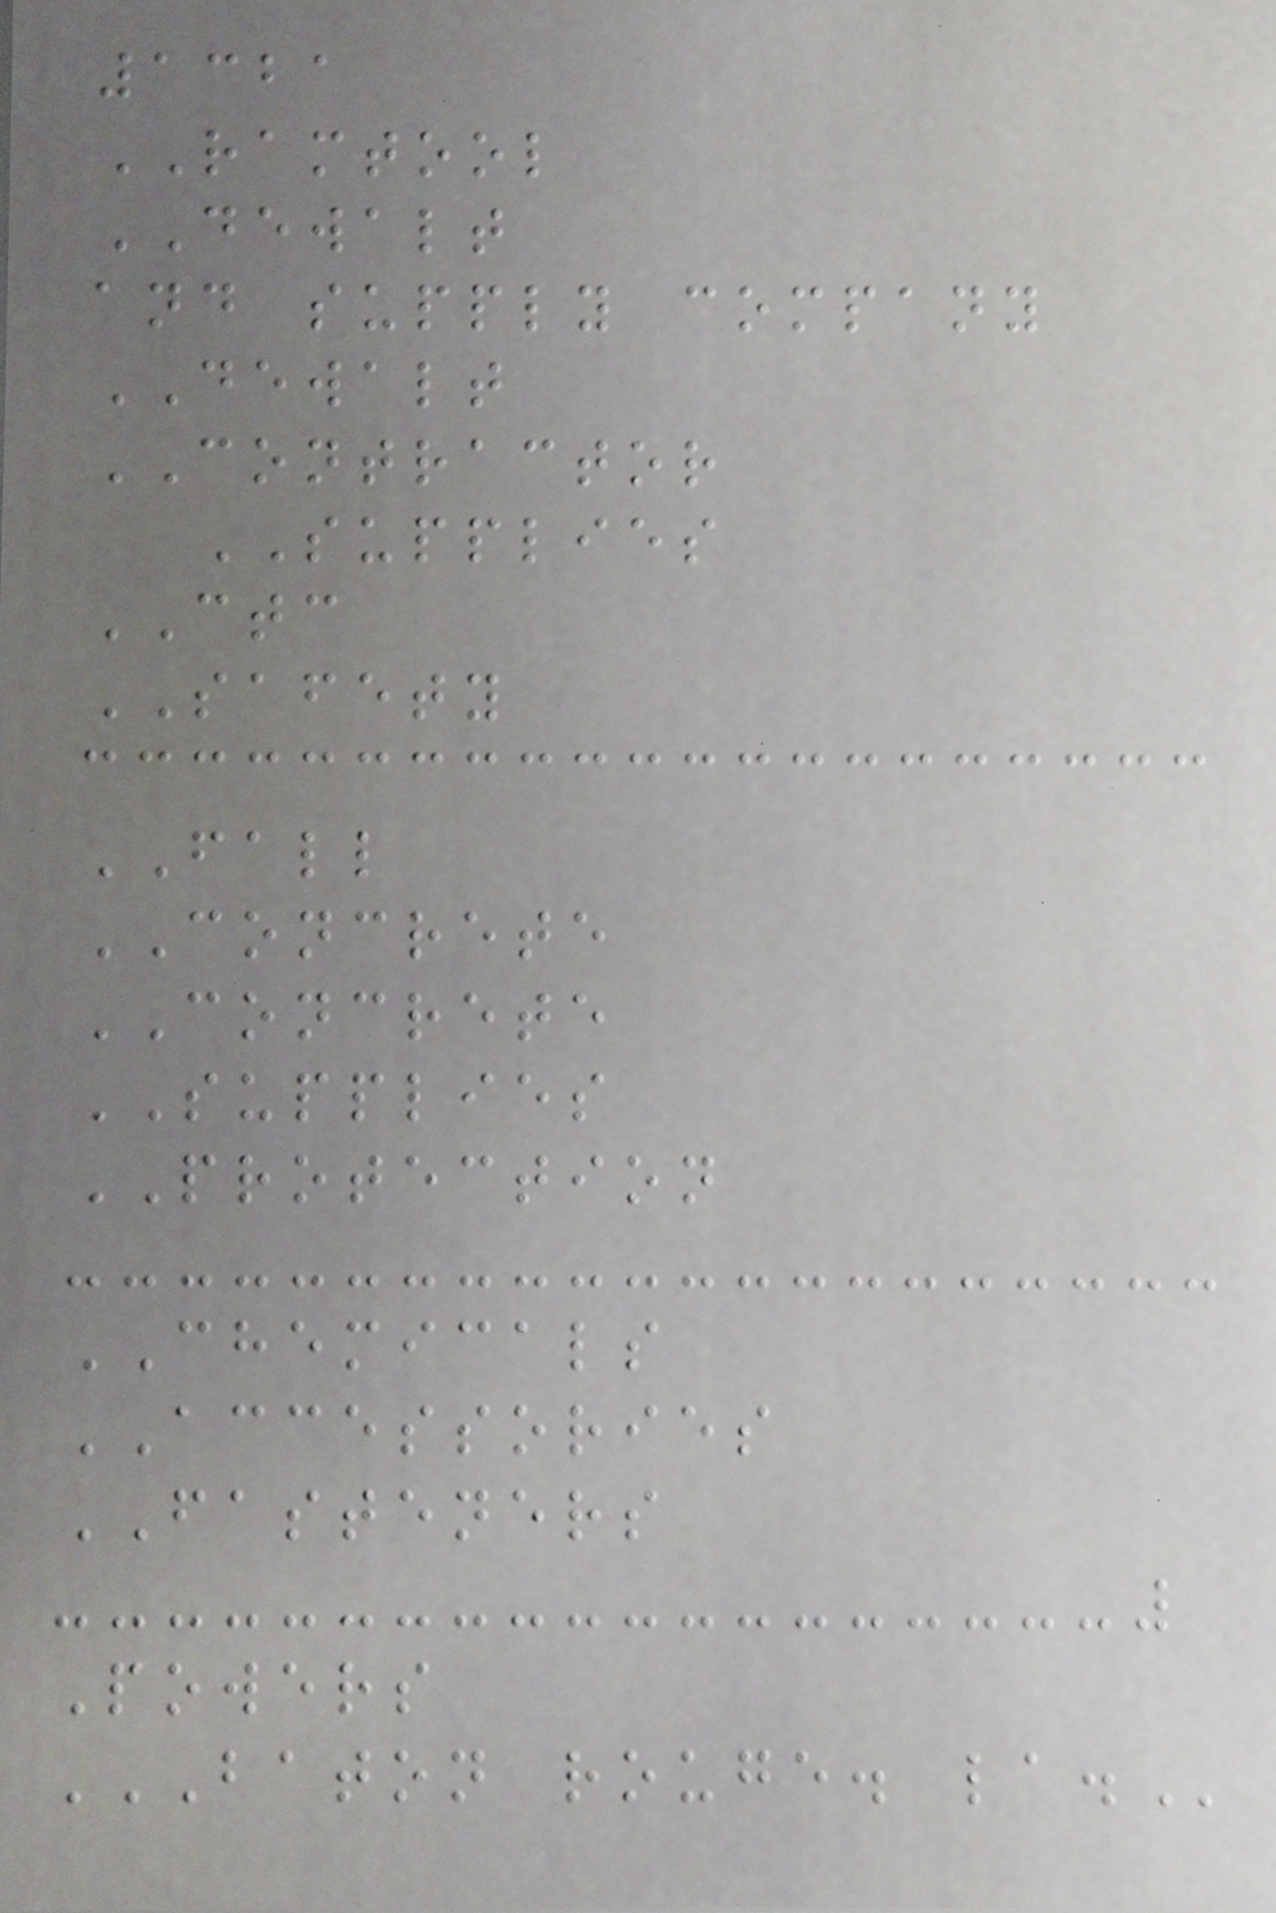1321
RAMTOOL
DEWALT
and supply company
DEWALT
CONTRACTOR
SUPPLIES
CTC
SAFETY
FALL
CONCRETE
CONCRETE
SUPPLIES
PROTECTION
CHEMICALS
ACCESSORIES
FASTENERS
Powers
BATON ROUGE. LA.
